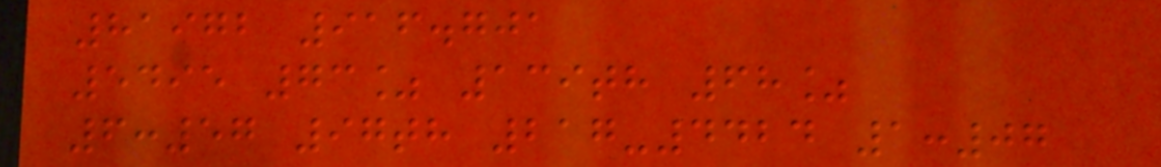81972 916.701
5495 73% 139th 68%
6:57 97th 217-4424 1:07
